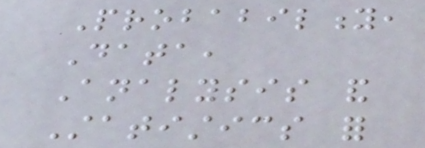Probability,
Data,
Analysis and
Statistics for
